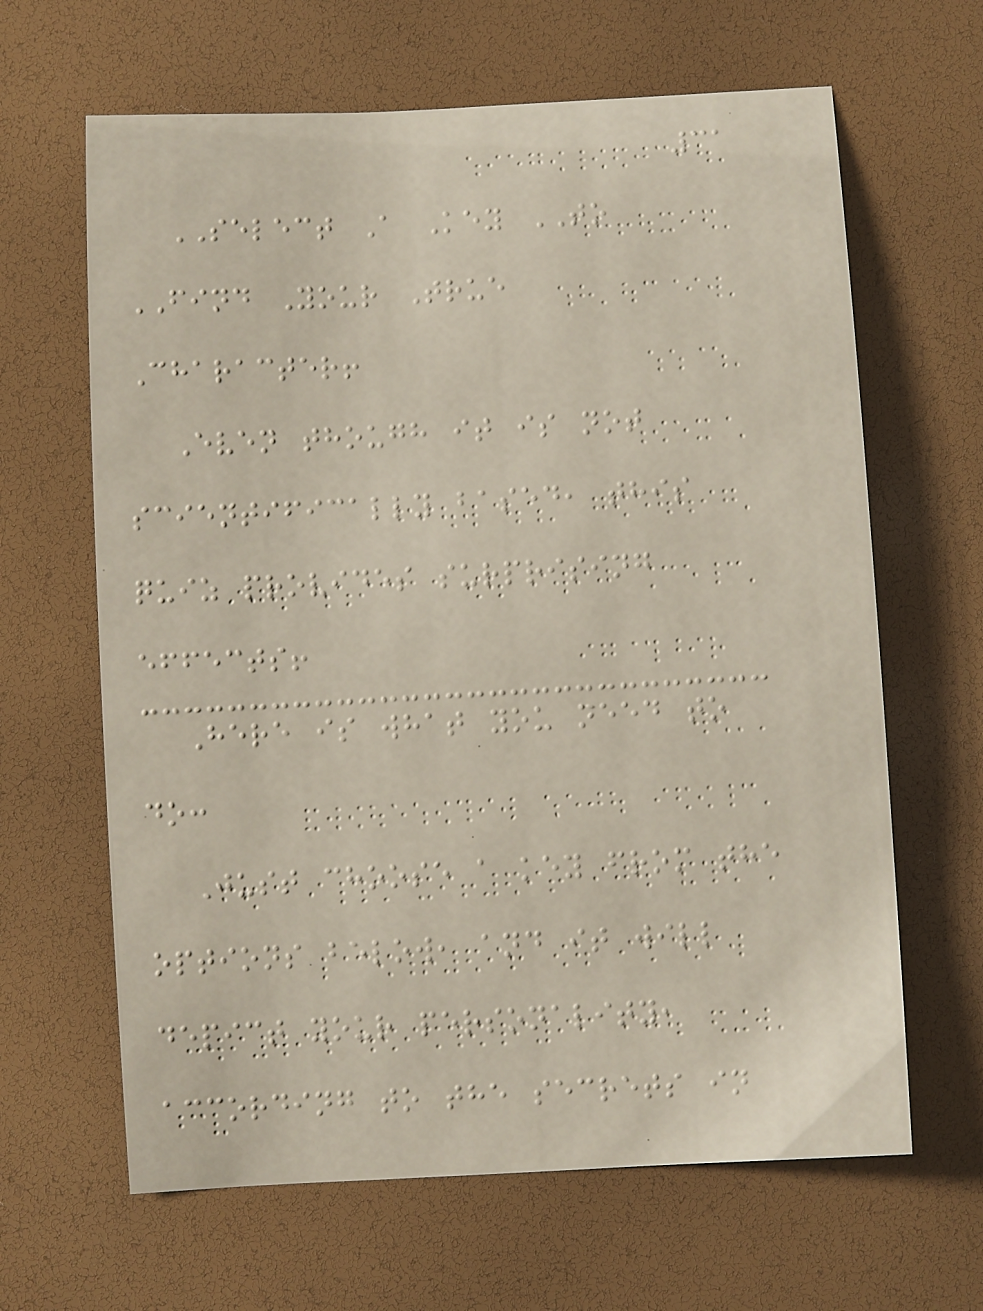31
SELECT A Key TO
FIND Your True
Character!
Even though it is not
scientifically based, this
quiz provides surprising
effects!
Here is what you need to
do:
Just choose a key from the
options below, and it will
depict your personality,
according to the secrets in
